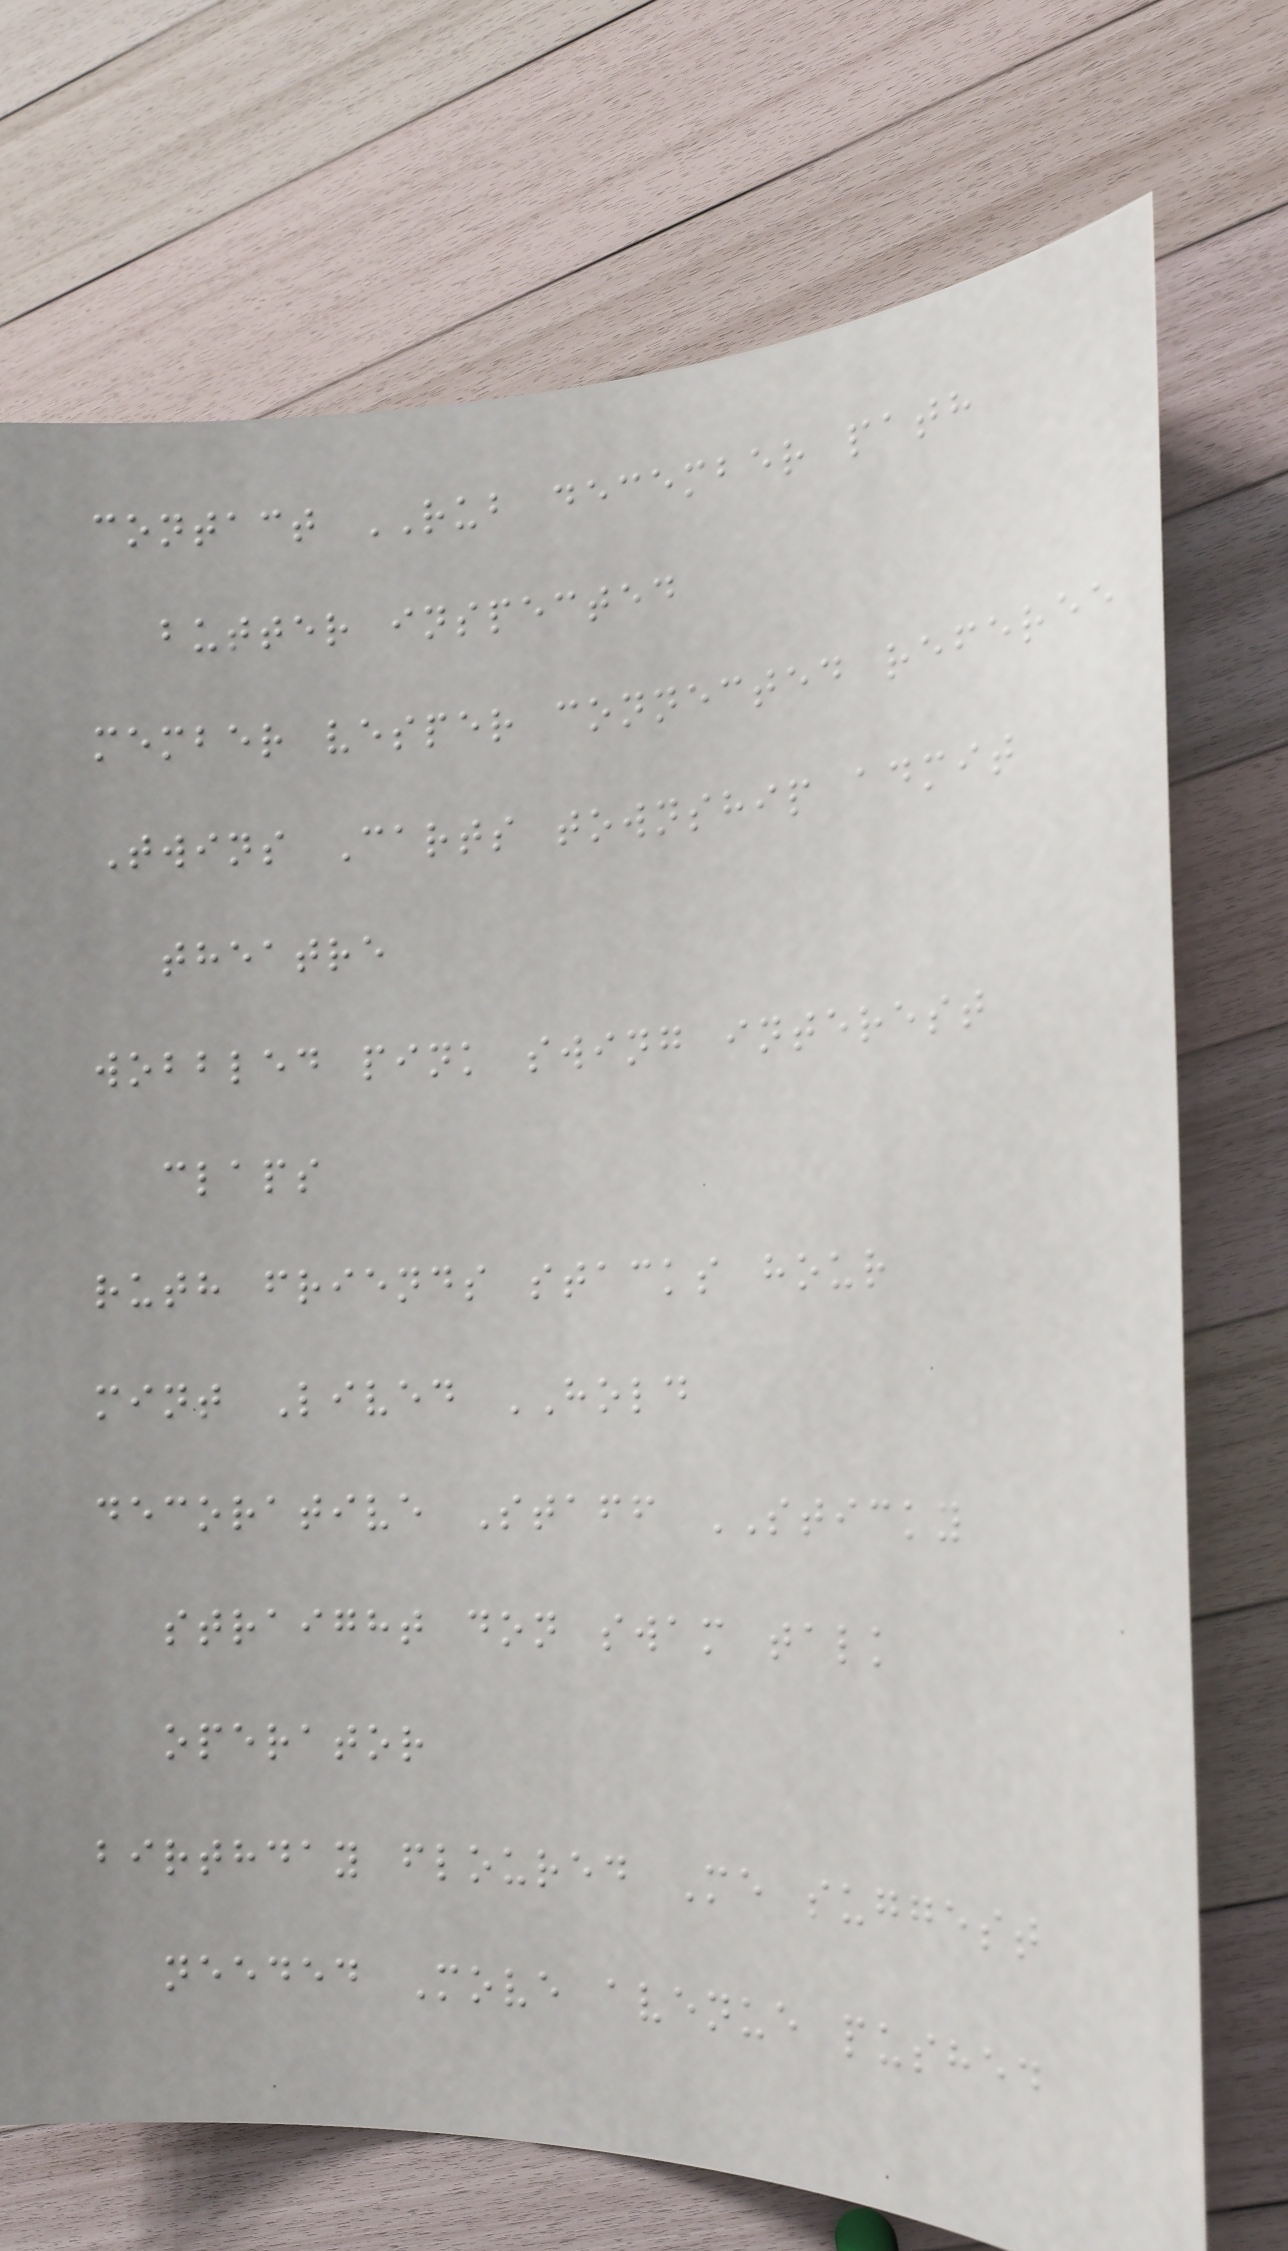contact RUB december path
butter inspected
member vesper connected referee
Twins Carts township admit
theatre
wobbled pink swing interest
claps
ruth friends stacks hour
mint Lived HOLD
decorative Staff STICKY
straight don swam talk
operator
birthday floured Me suggest
needed Move avenue pushed
